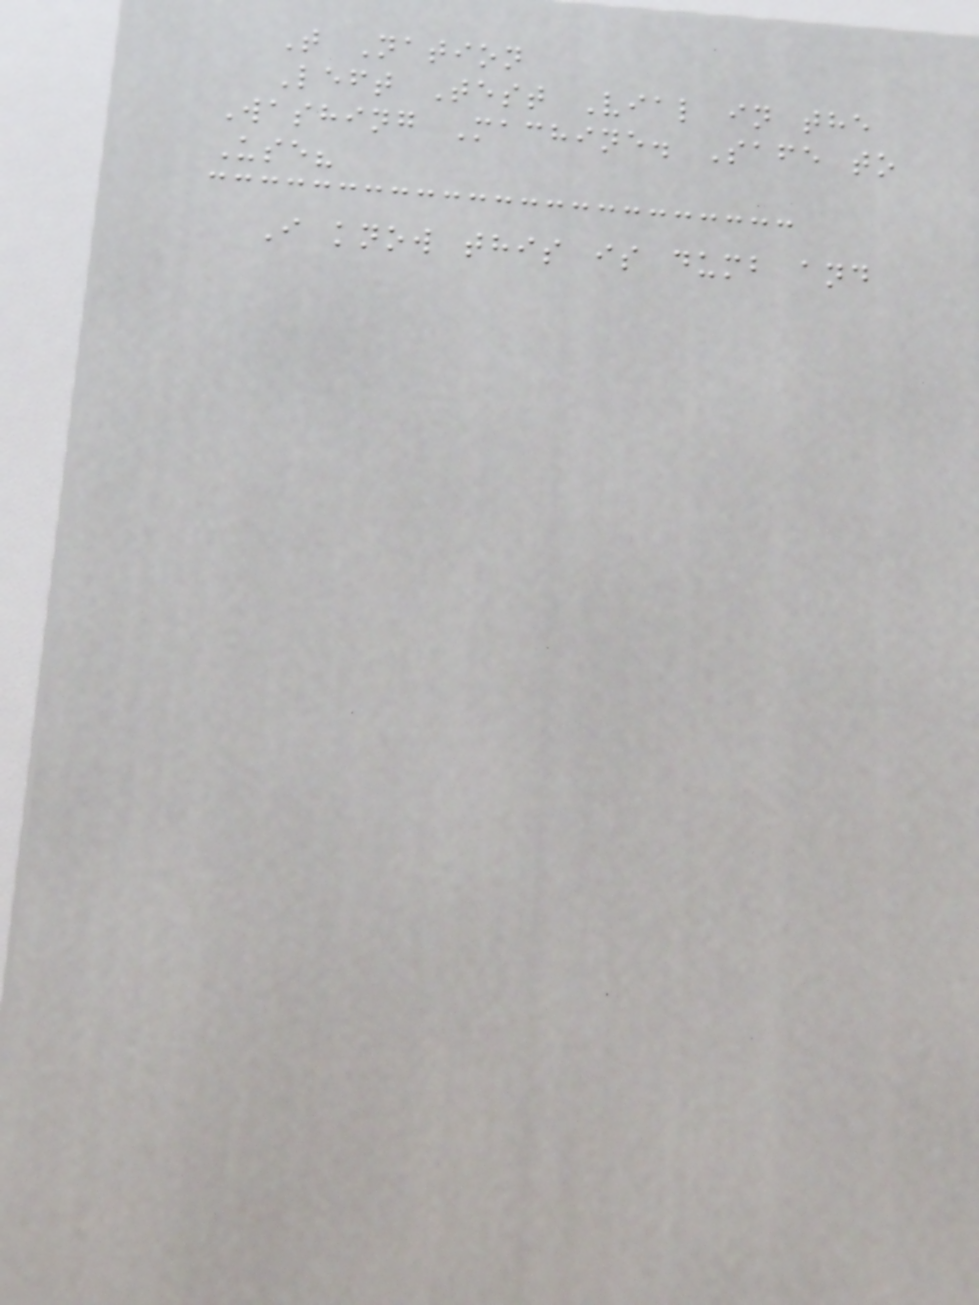T Nation
Left Test Vial in the
Washing Machine. Safe to
Use?
I know this is dumb and
